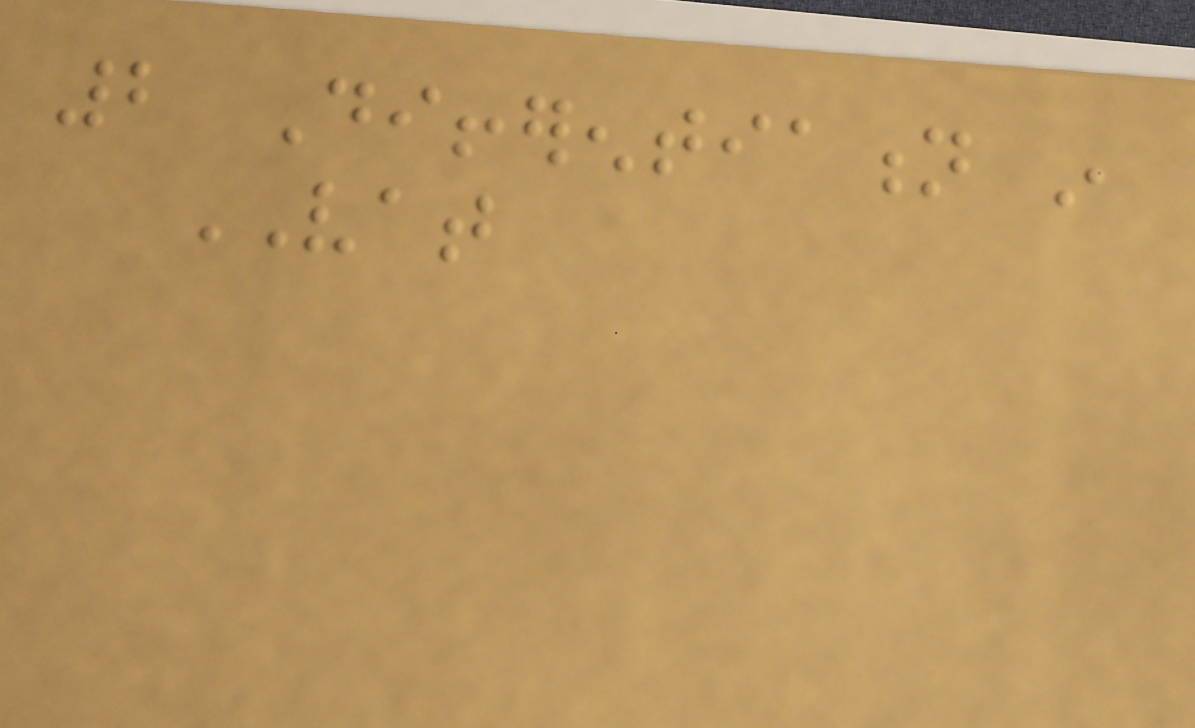2 Differentiation in
VAT
